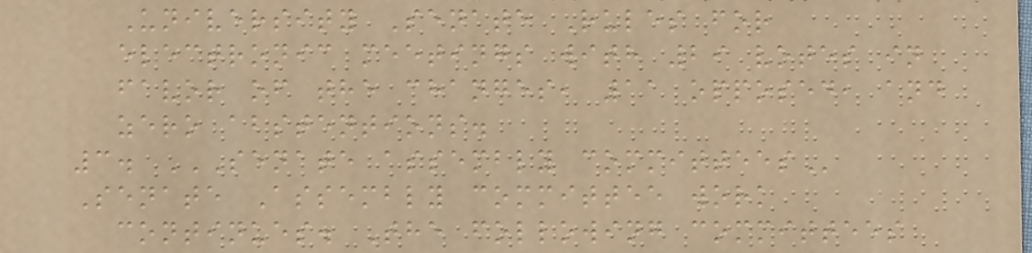University Senate Rules for
electronic meetings with 29 votes in
favor of the changes, 11 opposed, and
zero abstentions.
3. SENATE ASSEMBLY COMMITTEES
Senate Assembly committee work
continues. The following committees
